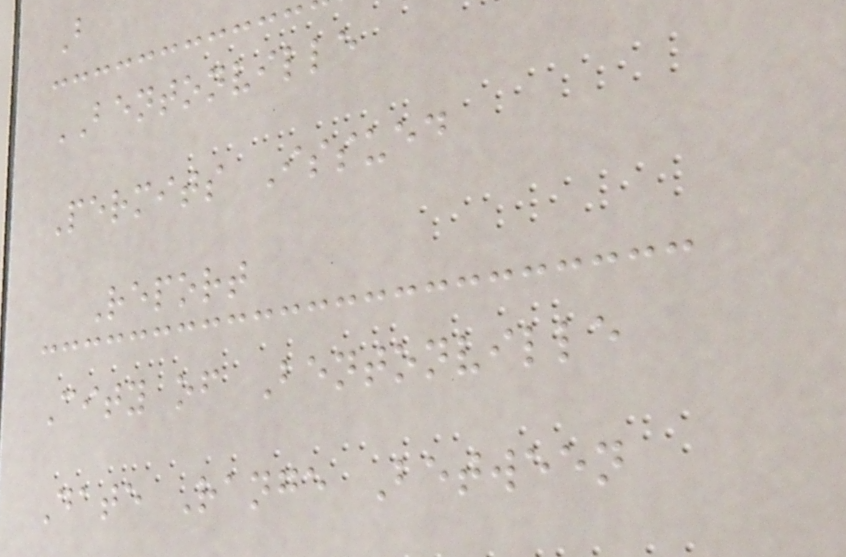B
BENTONVILLE
Permits Issued
Report
City of Bentonville
Date Range Between
